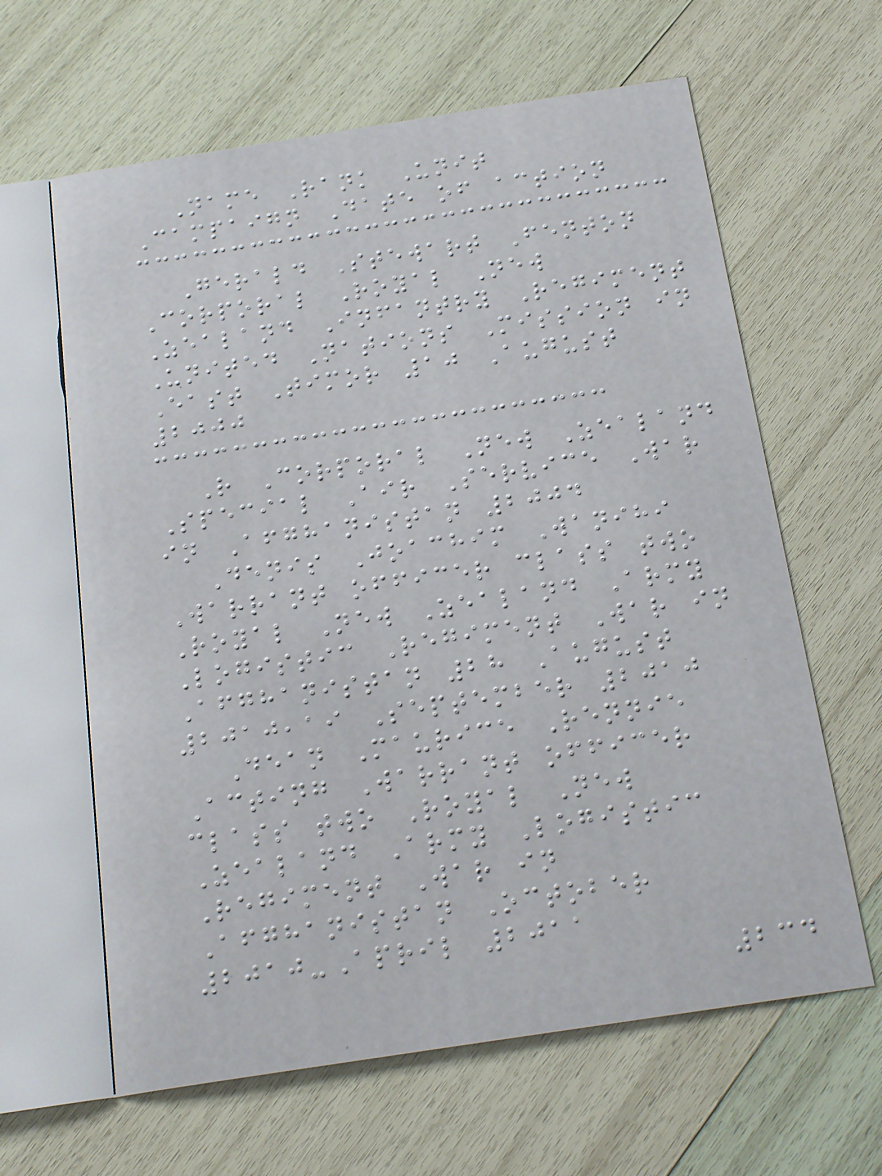Name Rank Unit
Campaign Date of action
Gerald Stewart Fenton
Corporal Royal New
Zealand Infantry Regiment
United Nations Mission in
East Timor 10 August
2000
R Corporal New Zealand
Special Air Service War
in Afghanistan 2004
Denis Joachim Wanihi
Warrant officer class two
Royal New Zealand Army
Logistic Regiment War in
Afghanistan 28 August
2010,19 September 2010
Dean Maurice Rennie
Acting Warrant officer
class two Royal New
Zealand Army Logistic
Regiment War in
Afghanistan October
2010-April 2011
234
